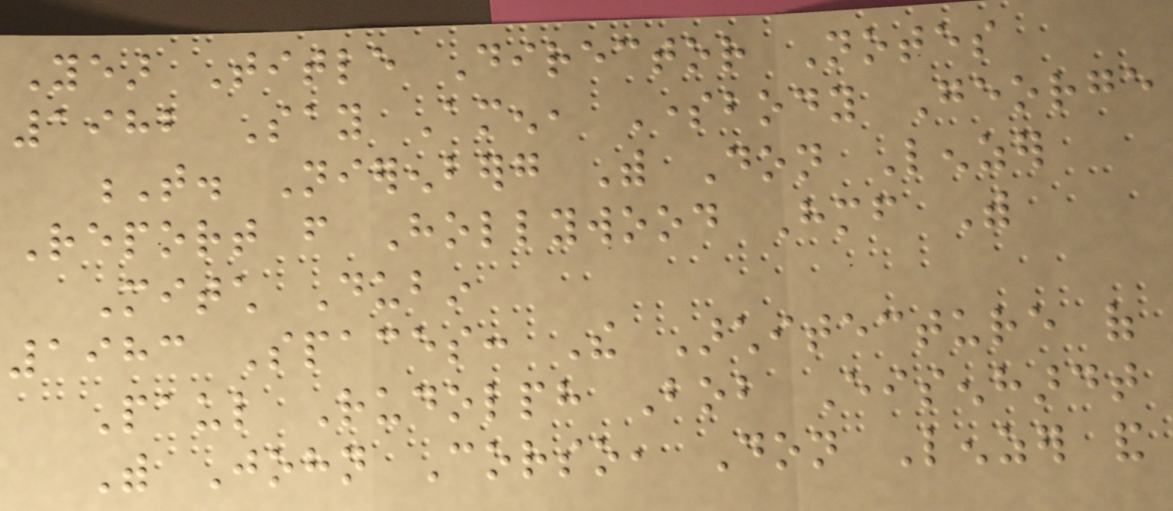Year Title Director Notes
1982 Say Amen, Somebody George
T. Nierenberg With Don Lenzer
Report from Hollywood Himself With
Mitch Dubin
1983 Spaces: The Architecture of
Paul Rudolph Bob Eisenhardt
With John Corso, Don Lenzer and
